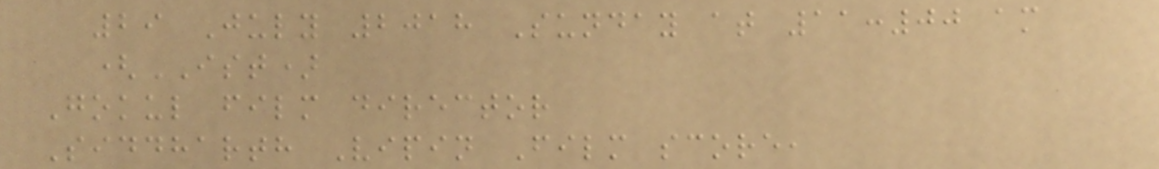29 July 2018 Sunday at 11:00 am
(IST)
Gokul film director
Siddharth Vipin Film score,
